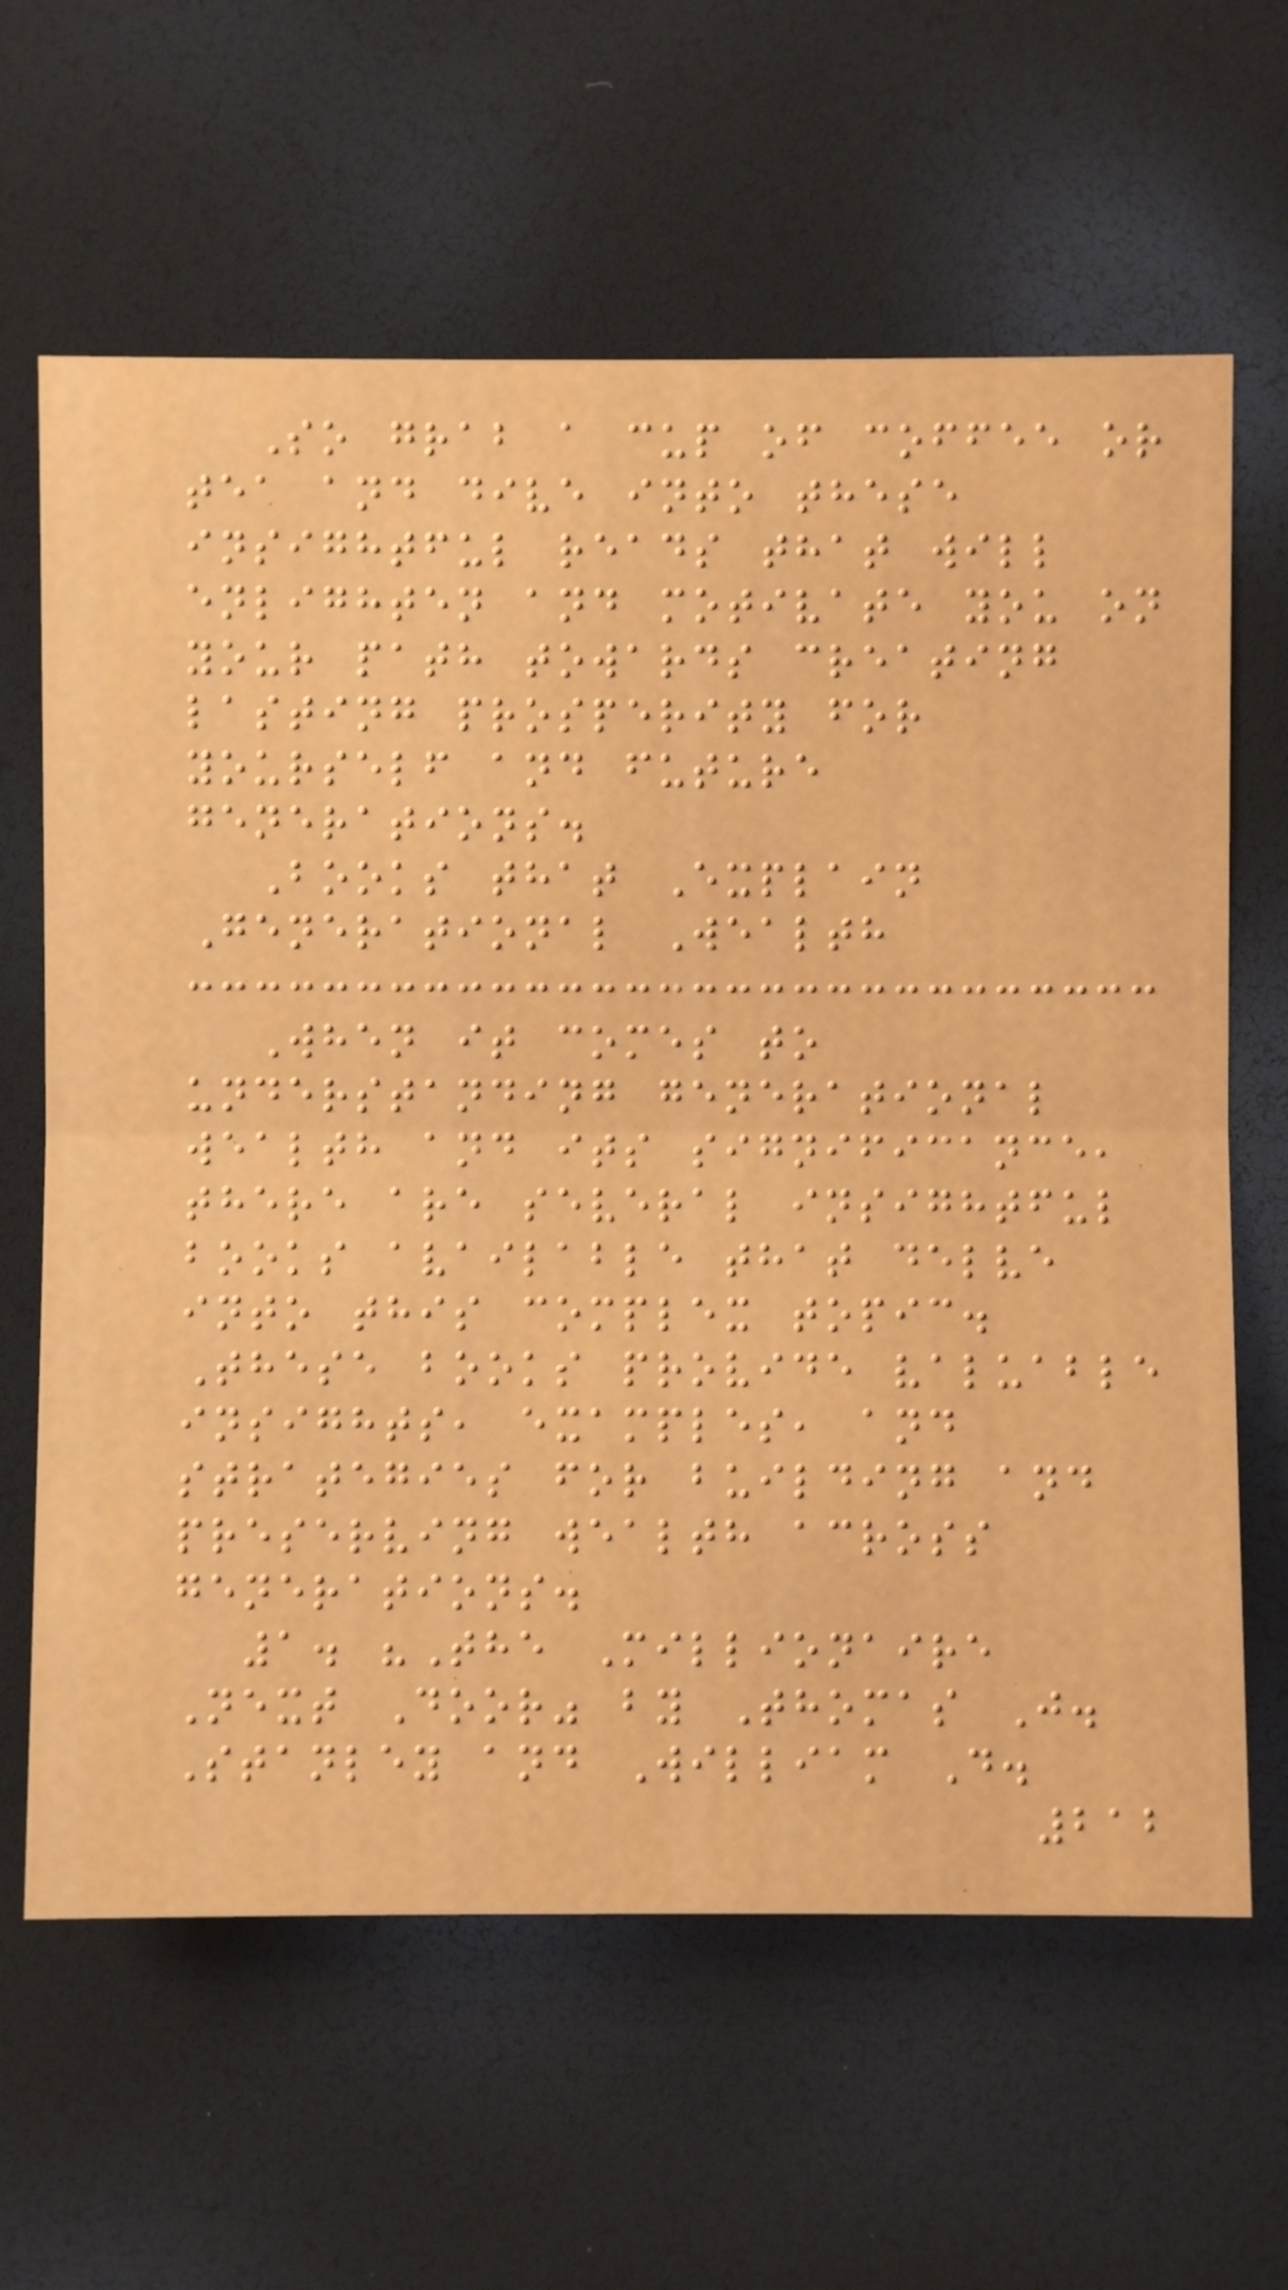So grab a cup of coffee or
tea and dive into these
insightful reads that will
enlighten and motivate you on
your path towards creating
lasting prosperity for
yourself and future
generations.
Books that Explain
Generational Wealth
When it comes to
understanding generational
wealth and its significance,
there are several insightful
books available that delve
into this complex topic.
These books provide valuable
insights, examples, and
strategies for building and
preserving wealth across
generations.
1. "The Millionaire
Next Door" by Thomas J.
Stanley and William D.
212
